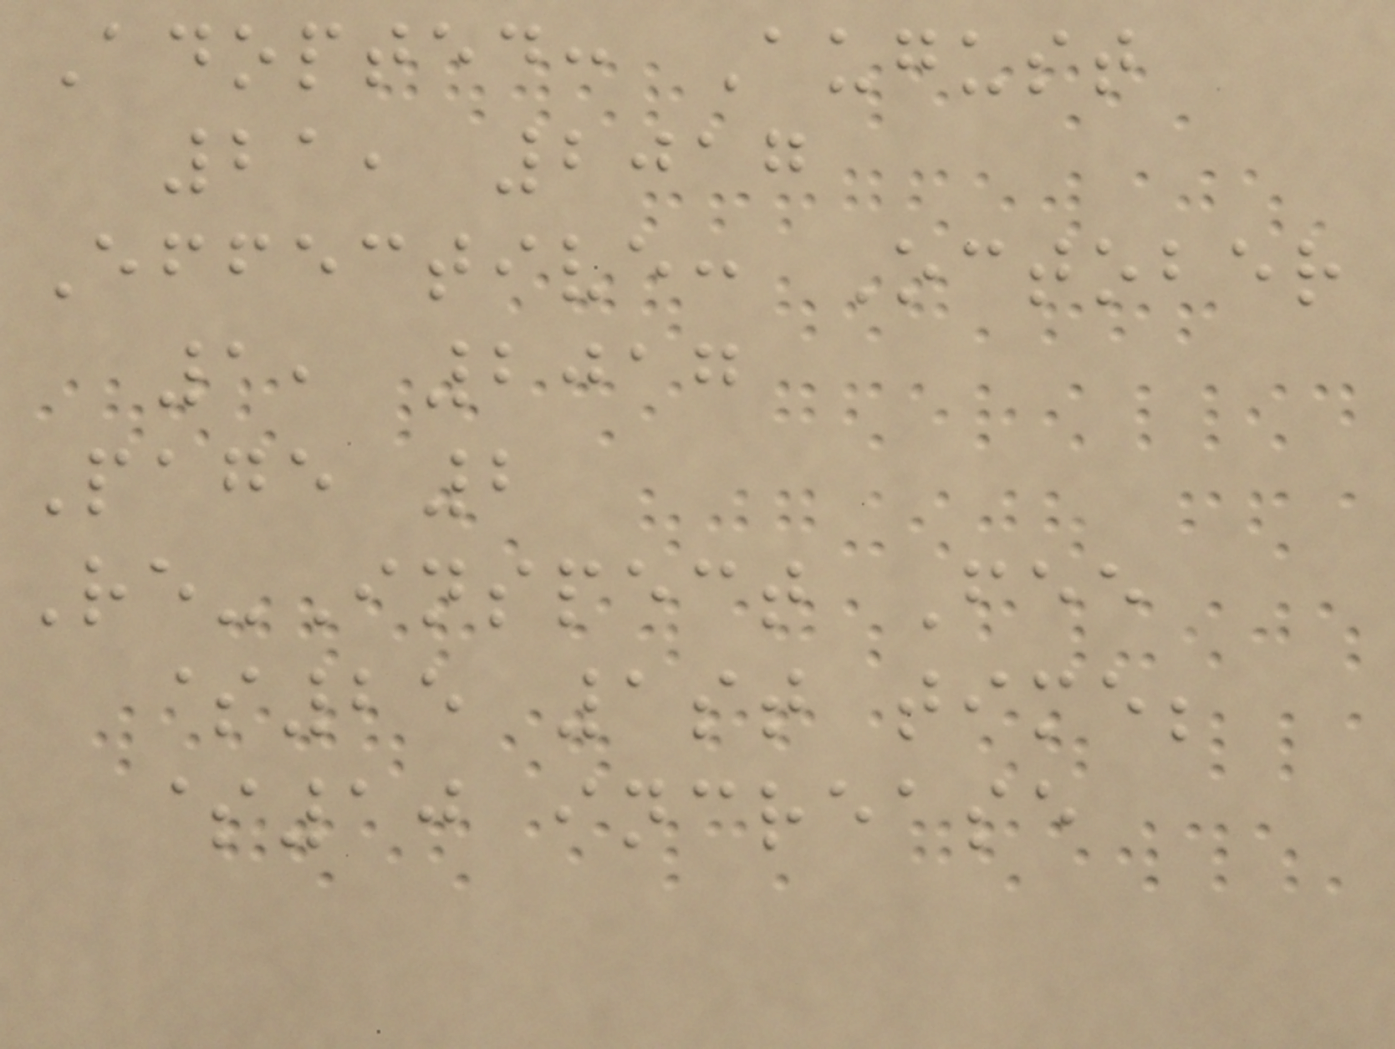Adopted: August
21, 2017
Effective: October
1, 2017
Page 2
Re-Inspect Fee
$25 1st time;
$10 increase
